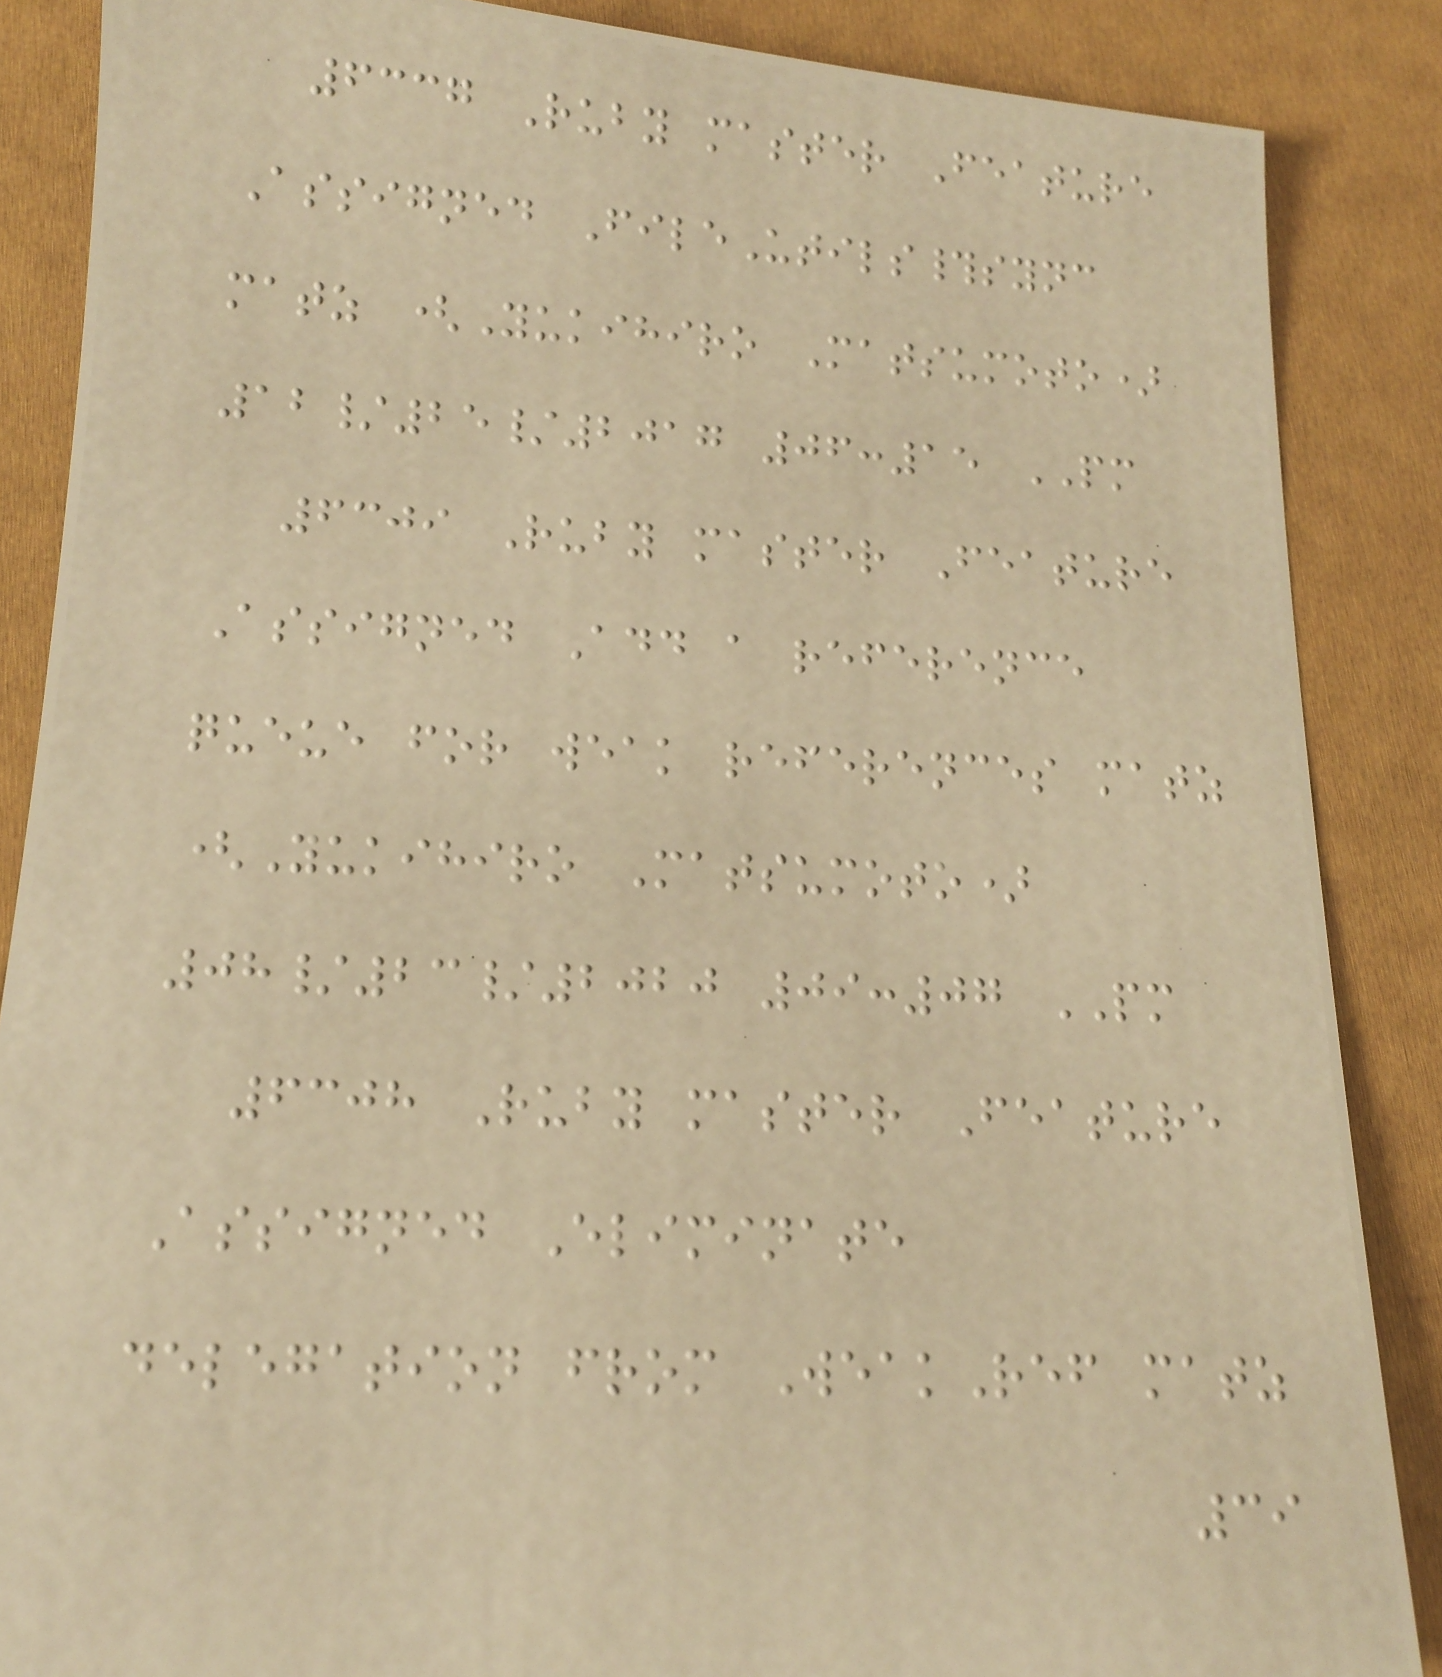6337 Ruby master Feature
Assigned FileUtils#sync
matz (Yukihiro Matsumoto)
12/25/2017 06:15 PM
6309 Ruby master Feature
Assigned Add a reference
queue for weak references matz
(Yukihiro Matsumoto)
08/23/2020 09:07 PM
6308 Ruby master Feature
Assigned Eliminate
delegation from WeakRef matz
39
